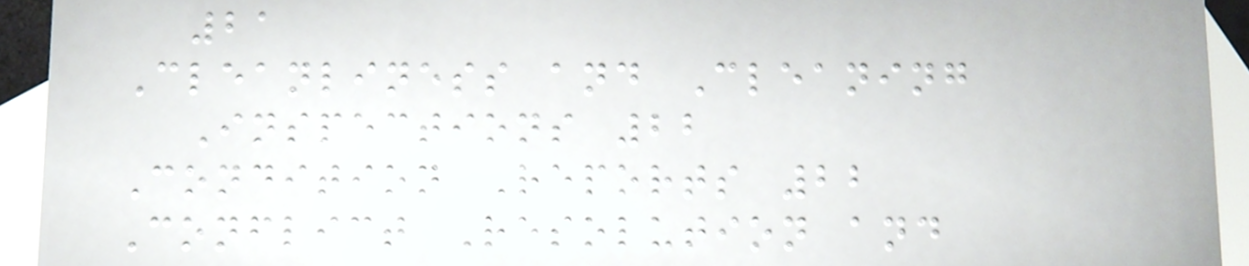21
Cleanliness and Cleaning
Inspections 22
Condition Reports 22
Conflict Resolution and
